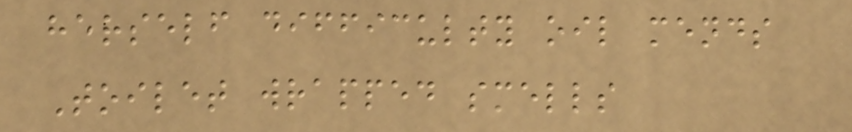herself difficulty oil mends
Toilet wrapped smells
